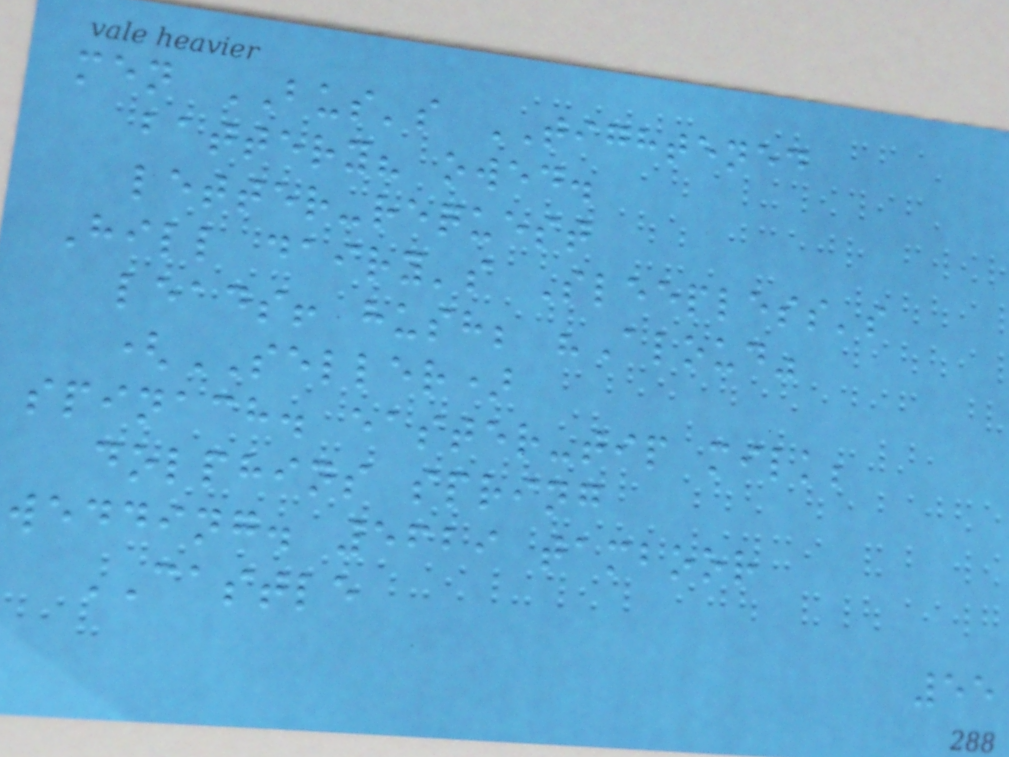men BUS's TIGHTENED
battery? owed.
letter-request
Hill dairy's Sleepless's
leads! hush; "Aloud"
(SELLER)
spinach. easter-tip milk;
dolphins spring
wedding. 5629 tamboor
CASTLE
55
